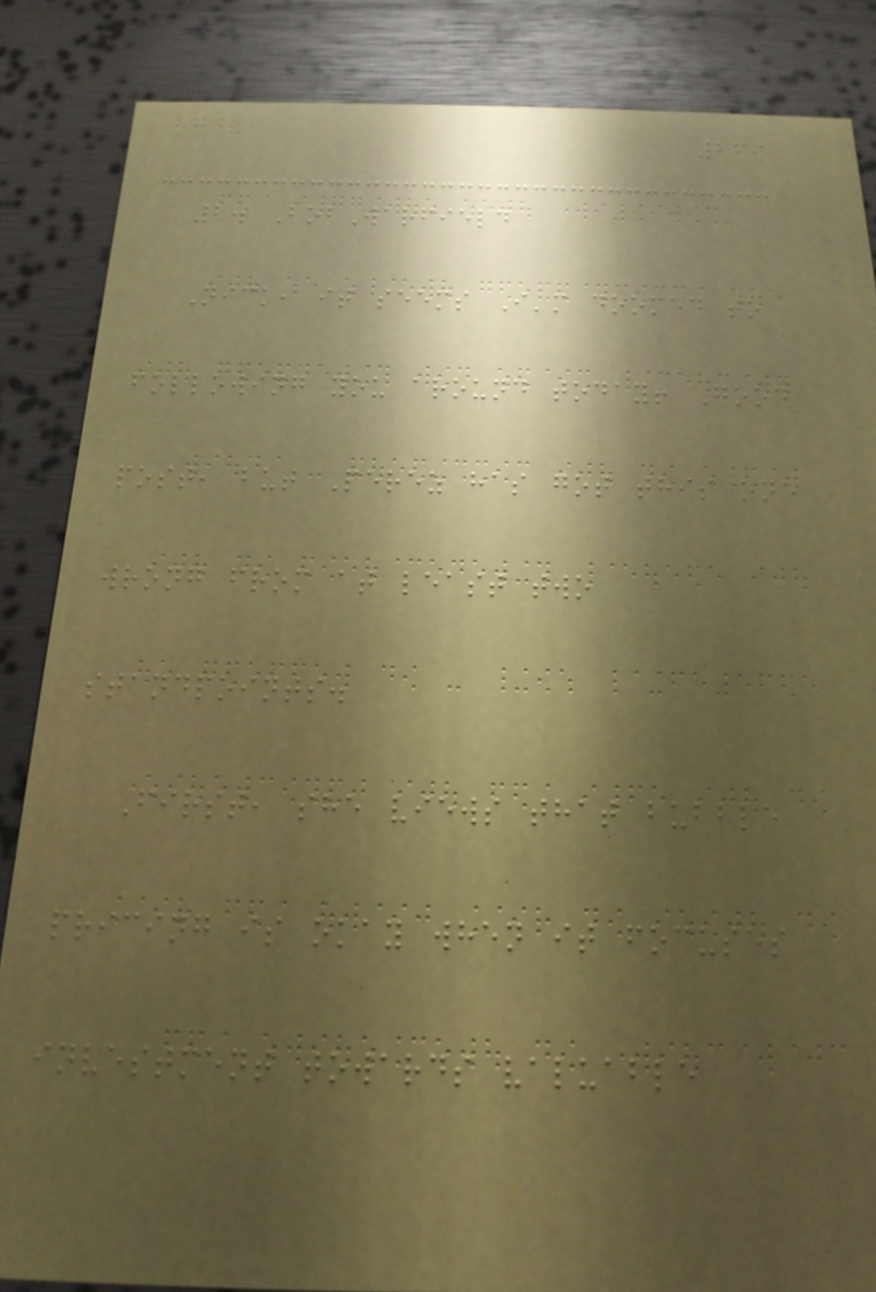269
2. BobWarfield
Nick, it seems I'm doomed to
following you around today! Good
post, but Perez has got this one
wrong from at least two
standpoints.
First, she views that bubble
pricing is okay when it focuses
investment towards valuable
